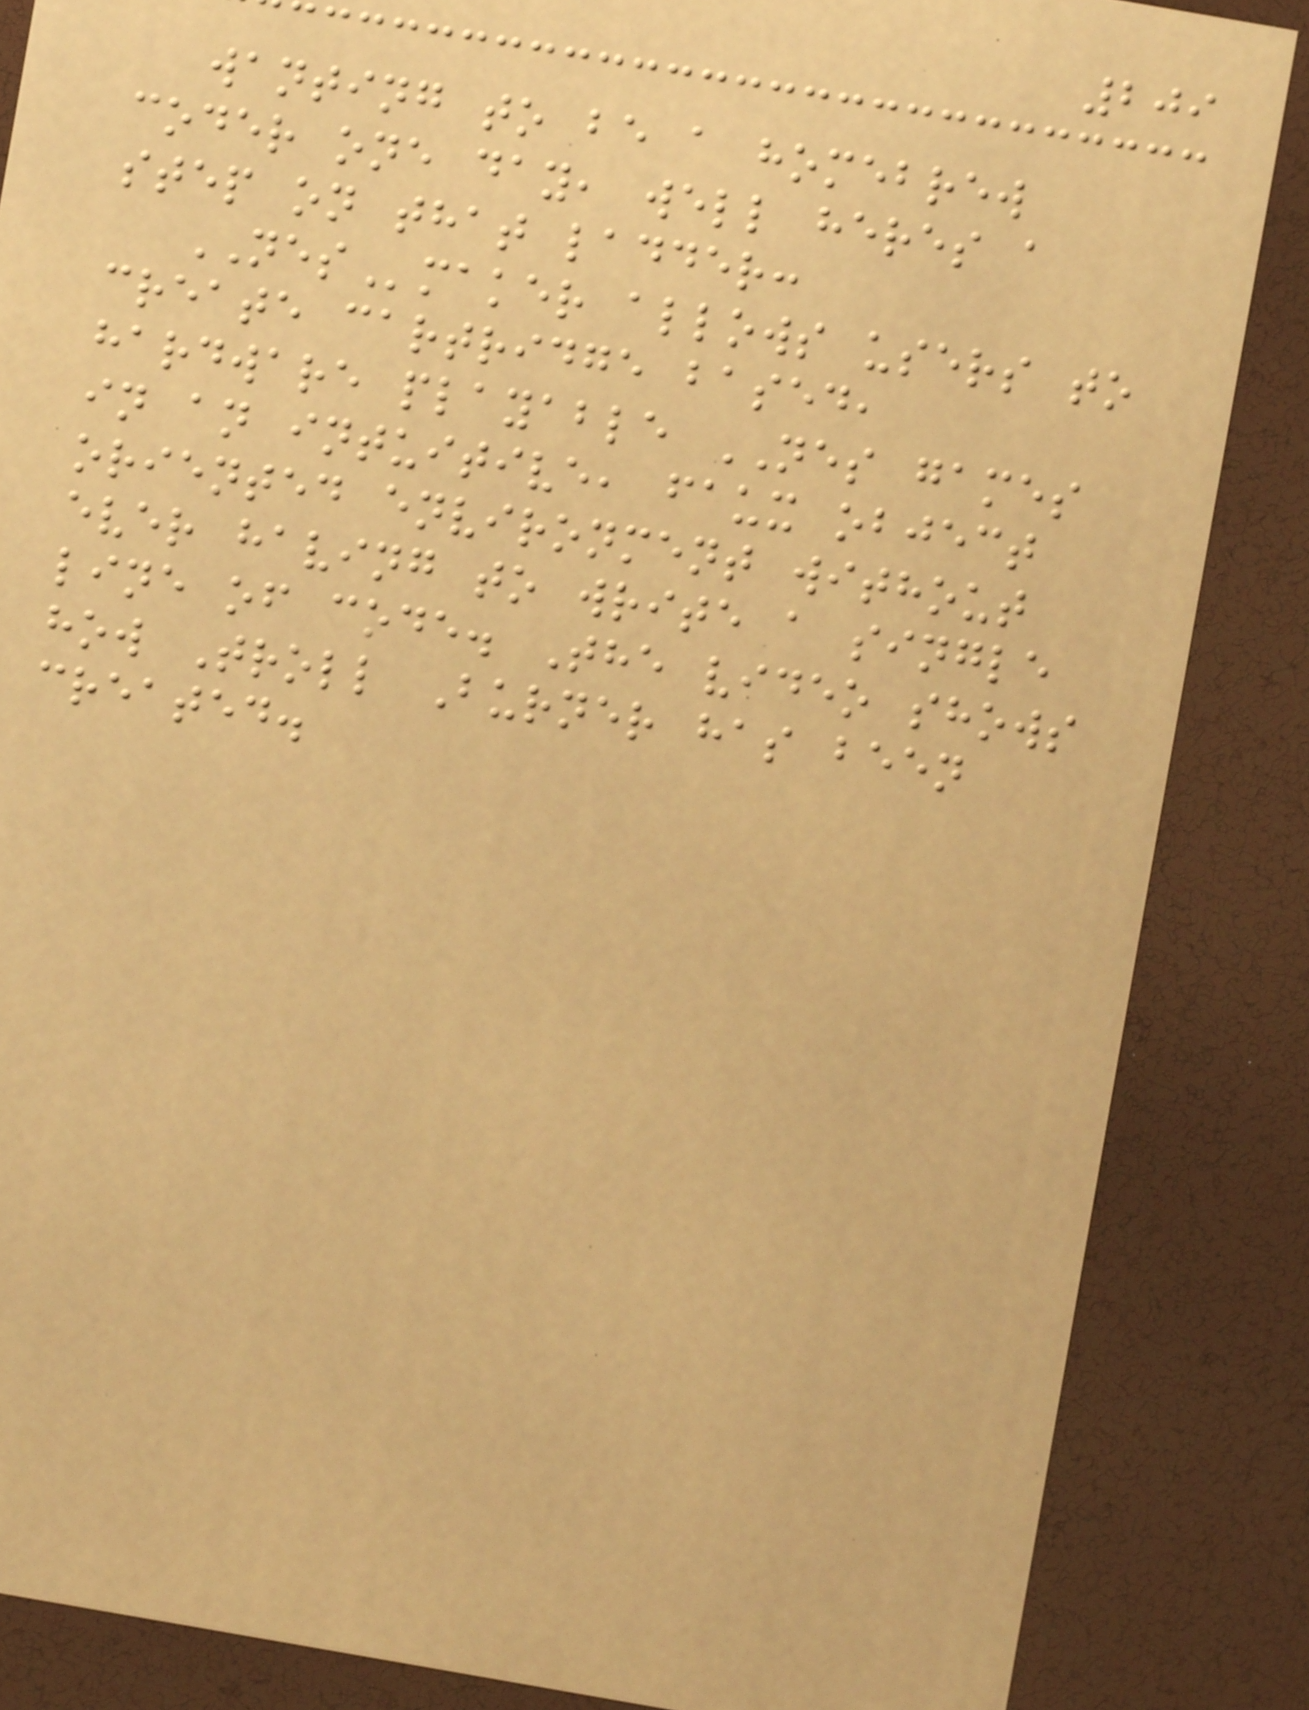209
wanting to be a homebrew
coder one day, well heres a
step on that ladder:
NESmaker allows users to
create cartridge based,
hardware playable NES games
in an intuitive, faux object
oriented environment without
ever having to write a single
line of code. The video shows
how Troll Burner has been
created.
